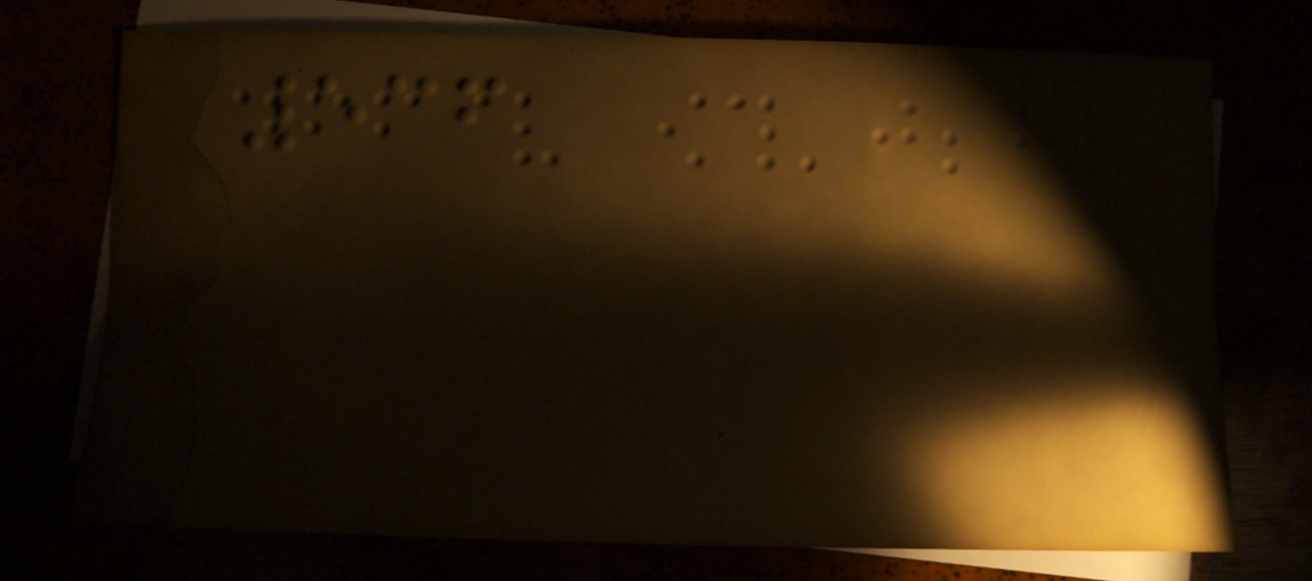536
